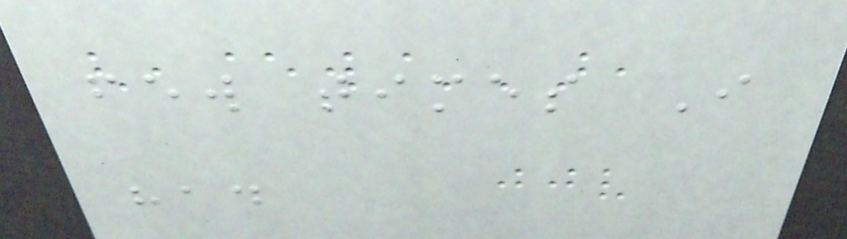few times I
had
